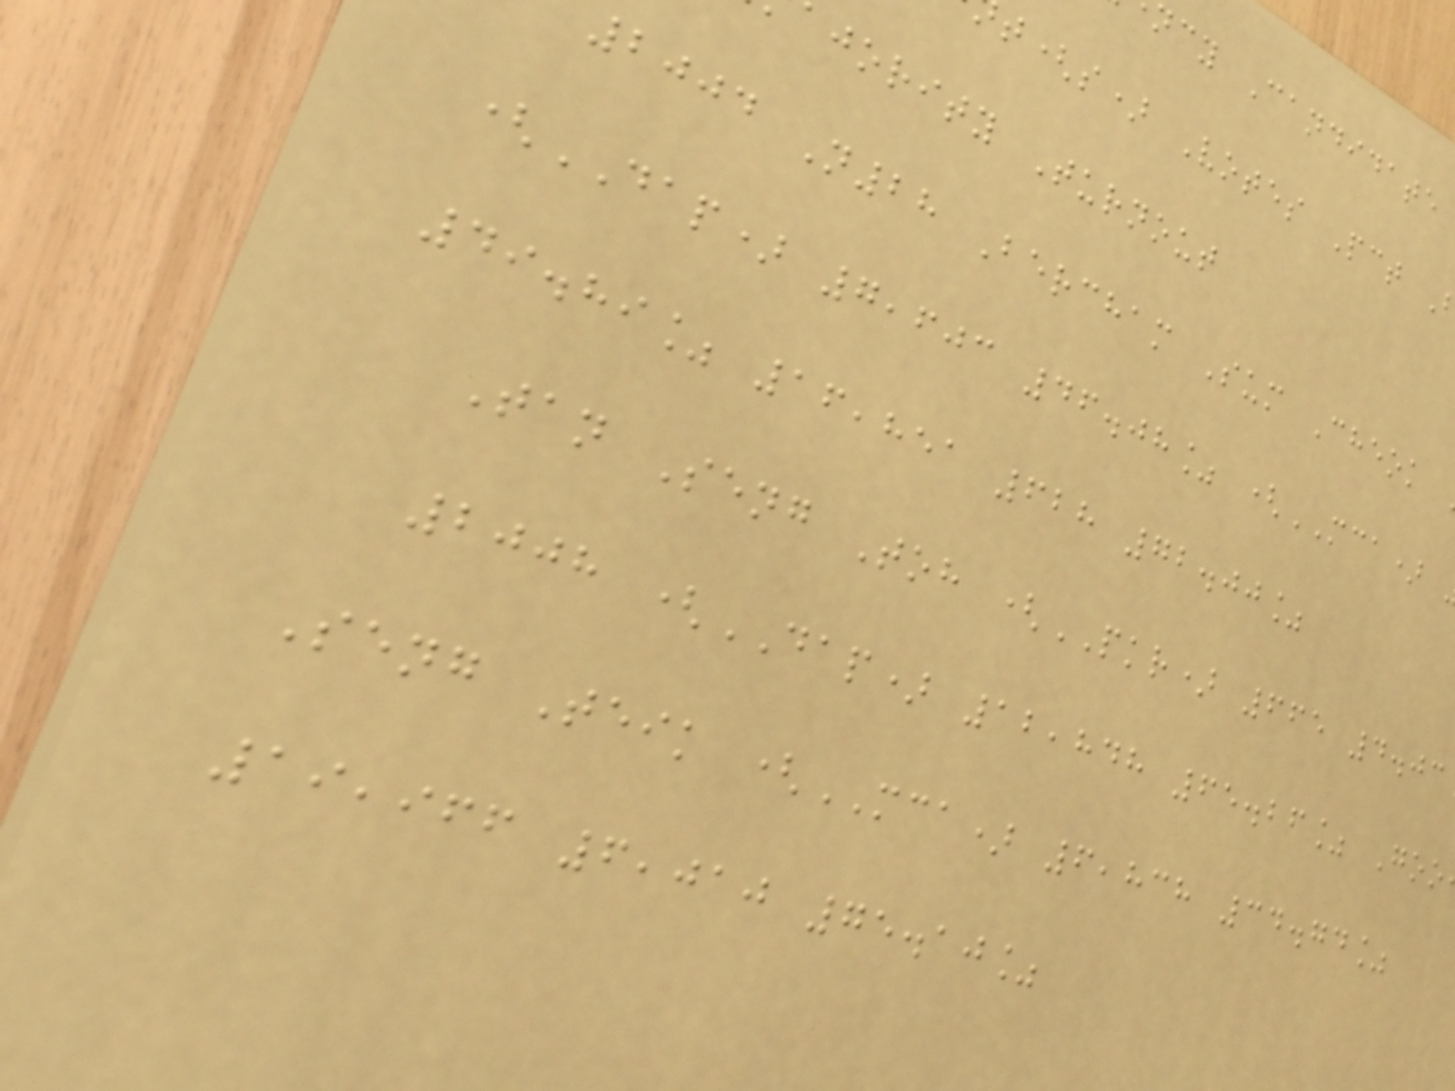ncy Candidate
t(s) Votes Pct
jority Turnout
2004 N28 Bercham Sum Cheok
(DAP) 7,603 46.08% (MCA)
49.89% 16,851 628 72.00%
Tan Seng Toh (PKR) 665 4.03
2008 (DAP) 12,848 65.26% Goo
Seng Teik (MCA) 6,838 34.74%
19,966 6,010 75.10%
